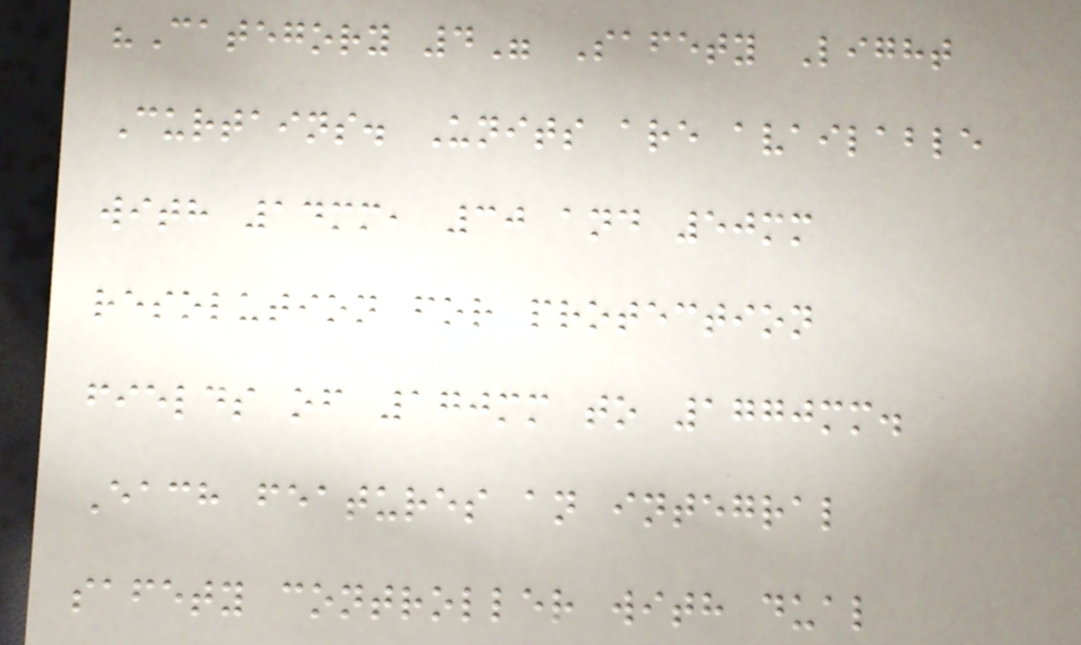"Category 4" Safety Light
Curtains. Units are available
with 14mm, 30 and 50mm
resolution for protection
fields of 170mm to 1770mm.
Each features an integral
safety controller with dual
